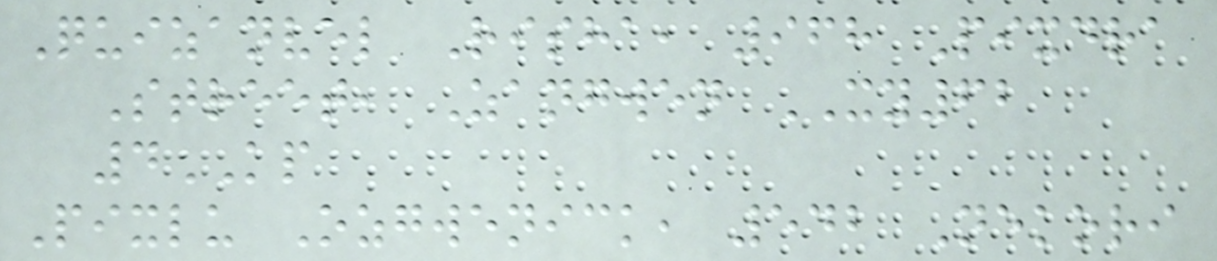Quizanvel Risha, 968 Pixdra
Street, Zangwen XY62
4KP
Pixlu Ozgwenick, 542 Nekori
